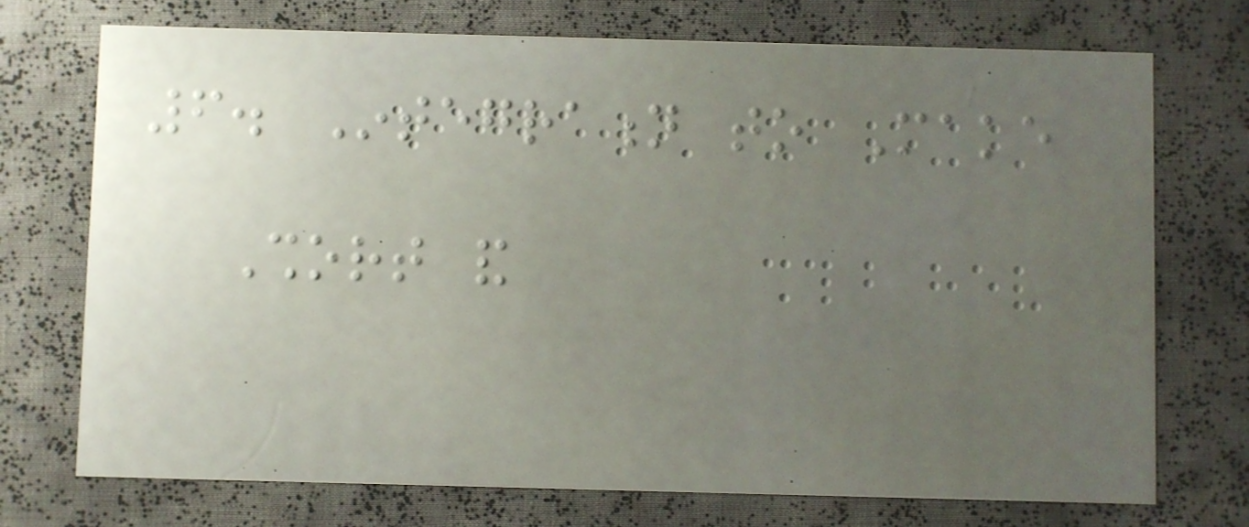6. Integration to Make
Short and
